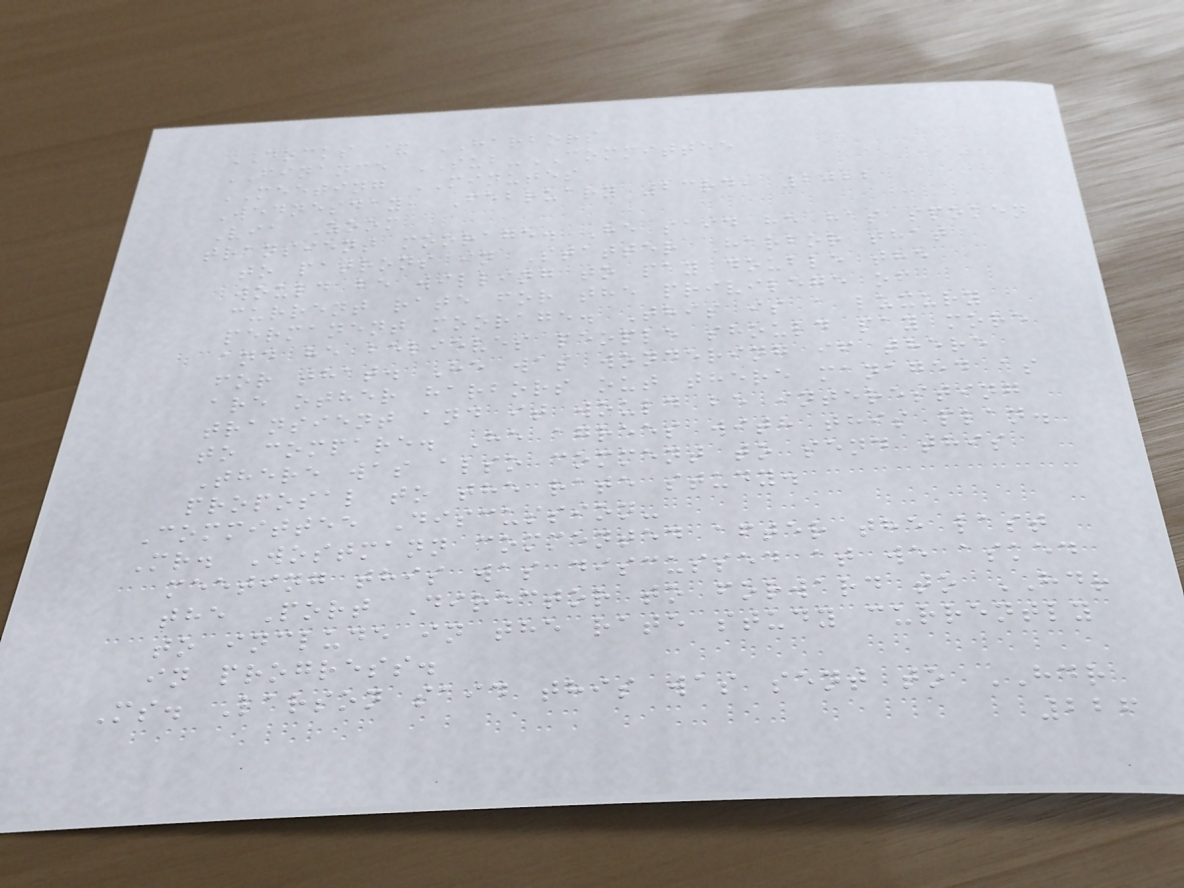DOCKS & HARBORS
FINANCE SUB-COMMITTEE
MEETING MINUTES
Wednesday, February 23rd, 2022
Via Zoom
transient moorage. He said he has spoken
to patrons in Statter Harbor that
would be willing to pay double the
current rate for the privilege of
permanent moorage. This is a luxury
and he believes people should pay more
for that. He was wondering if there
are other harbors out there managed as
transient and it would be interesting
to compare. He agrees with this plan.
There was also comment to send this
proposal to the rate study.
Committee Discussion-
Mr. Wostmann commented after the last
meeting this was discussed at we asked
the Port Director to forward to HDR
to include in the rate study currently
in progress.
Ms. Larson said this was sent to HDR
226
